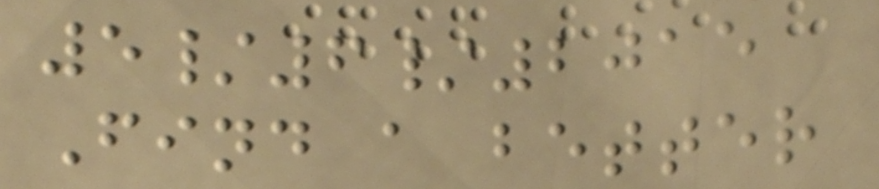5/6/2015
Find a better
